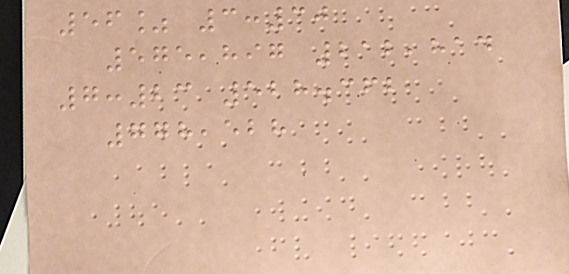56% 3:30
575,897 212,814
7:23 528.362
778,528
